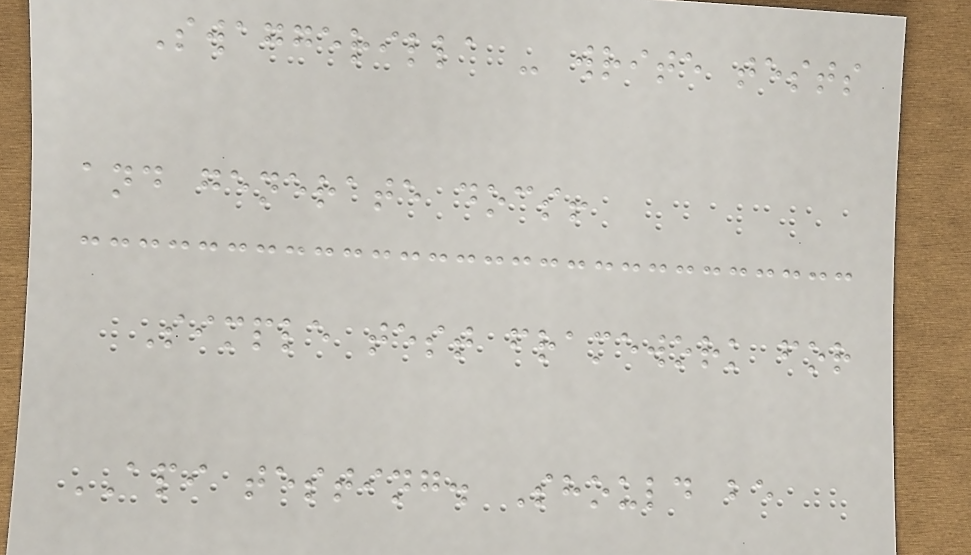Swaggerilla - write tests
and generate docs!
Simple test framework for
API testing. Should be
